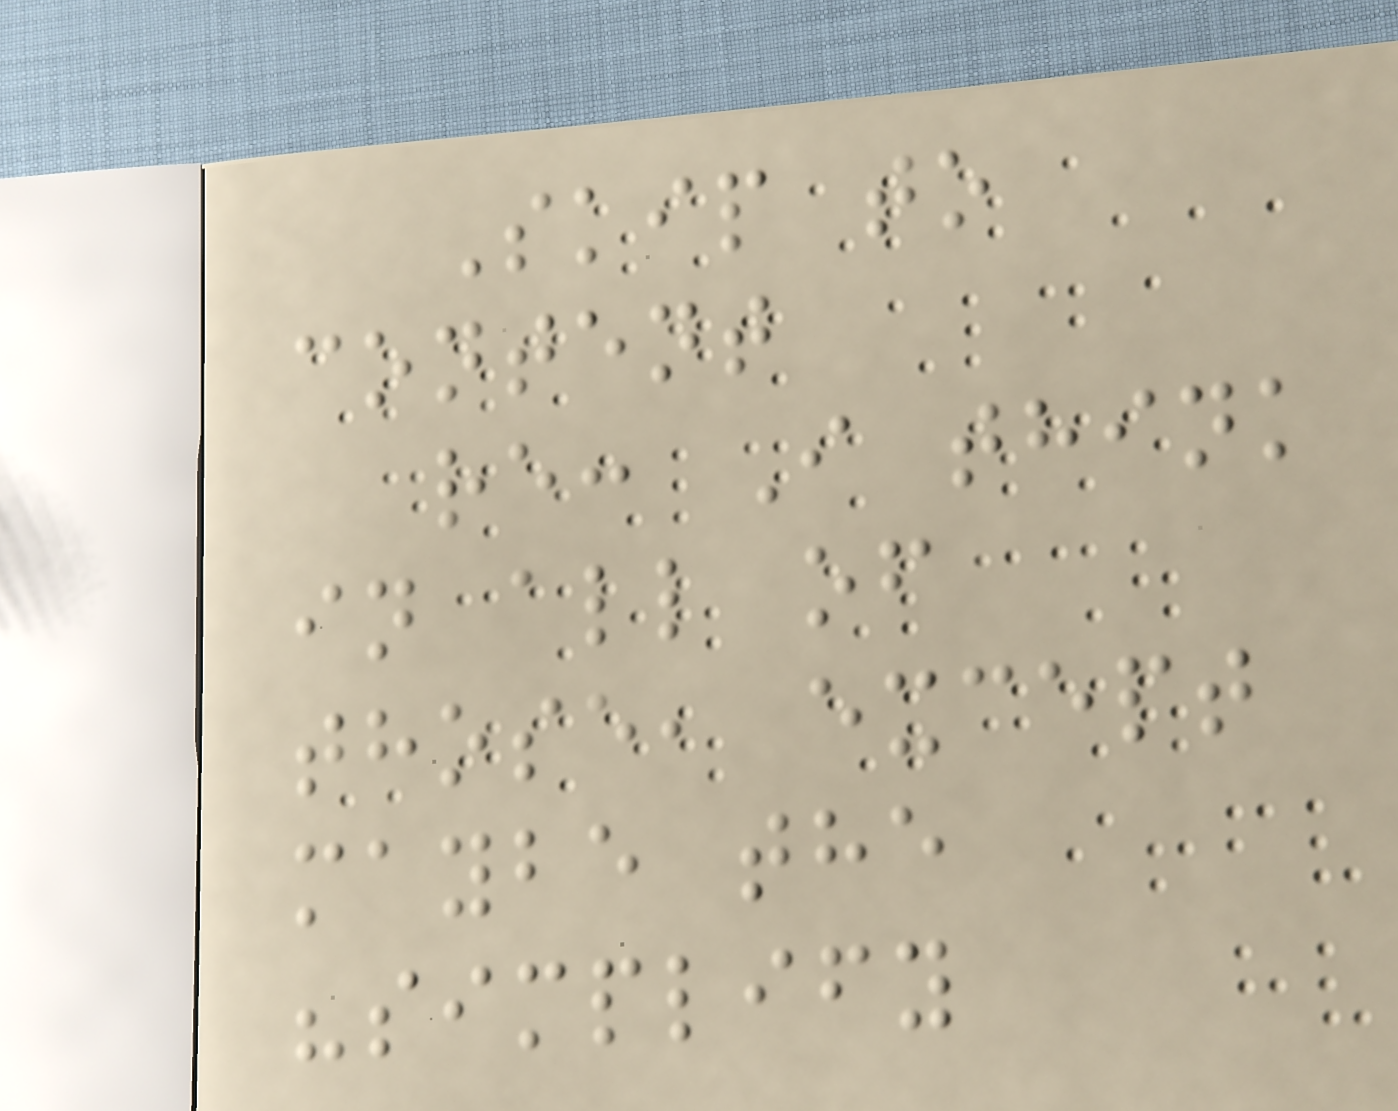Skip to
content
re: I think
in all of
those, except
maybe the
"simplify
